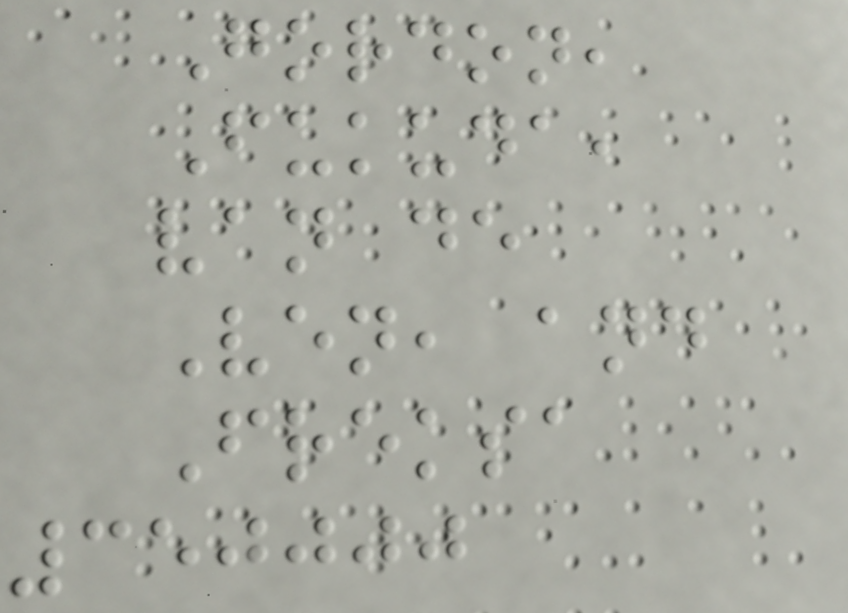Gordon,
Fukuda,
van de
Ven, and
Freksa
350000
